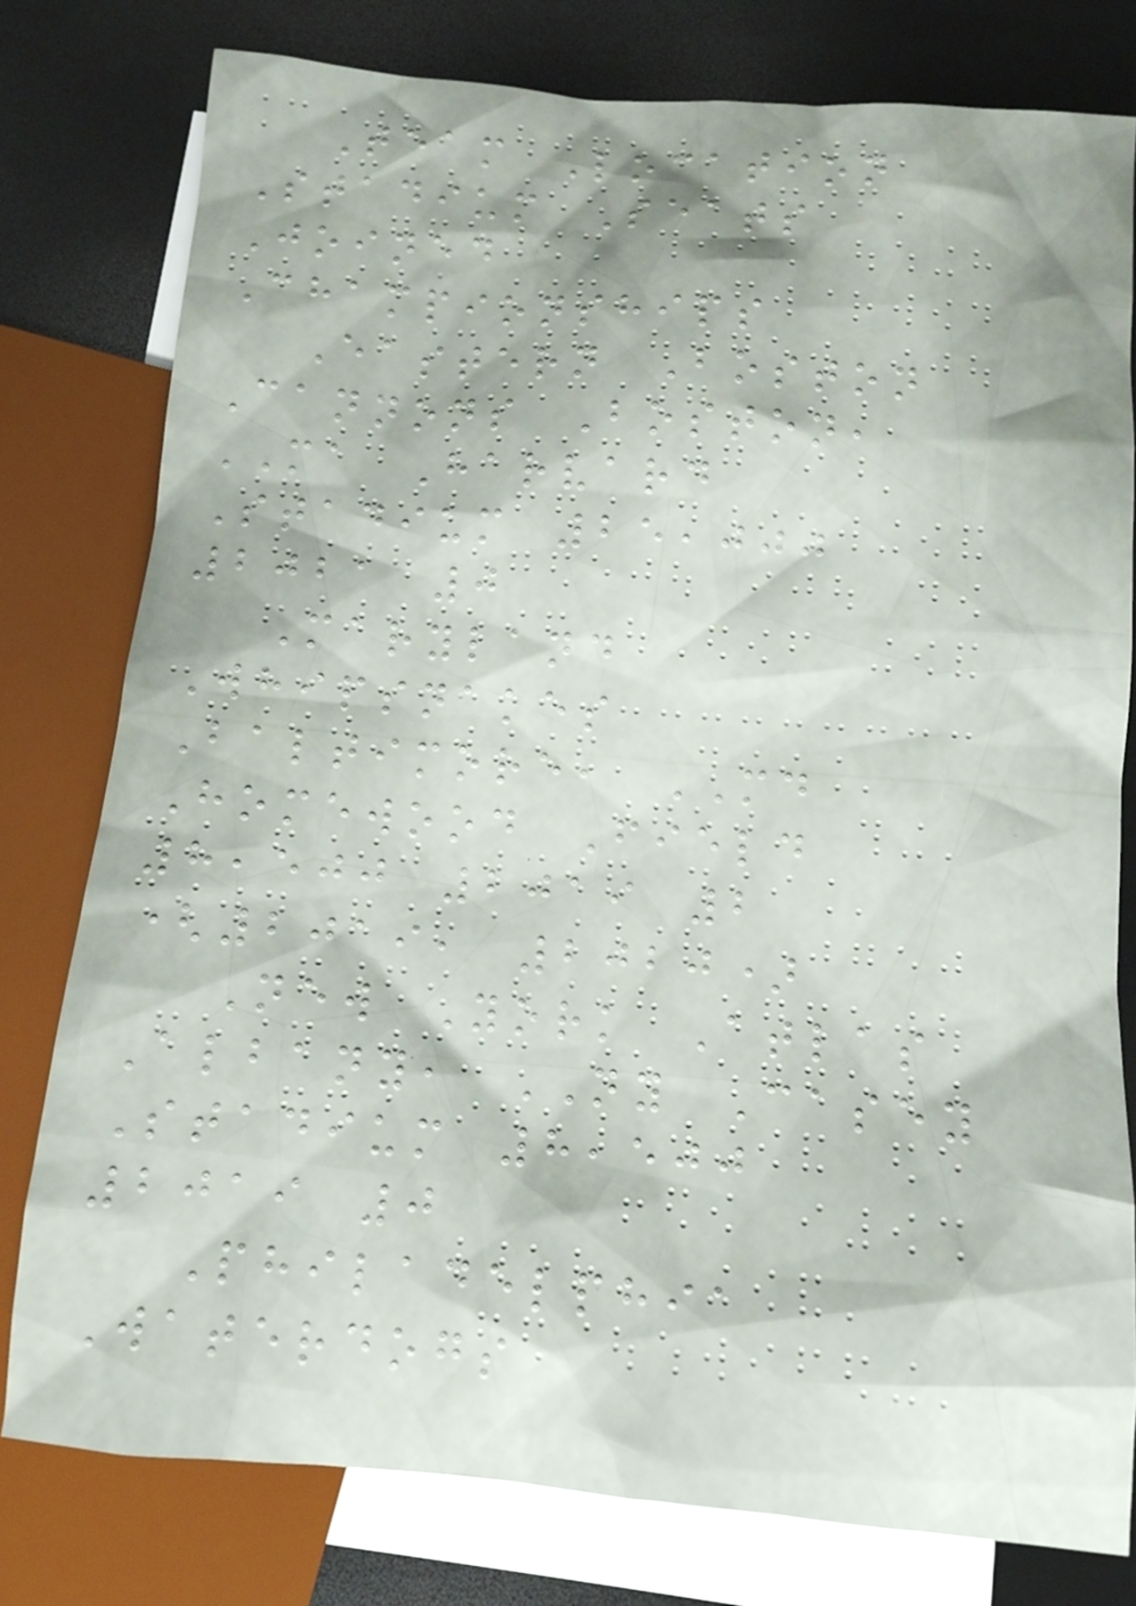Team Location
Stadium Seats
Joined
Championships
Eastern Boston
Cannons Boston,
MA Harvard
Stadium 25,000
2021 0
Maryland
Whipsnakes
Baltimore, MD
Homewood Field
8,500 2019 2
(2019, 2020)
New York Atlas
Albany, NY Casey
Stadium 8,500
2019 0
Philadelphia
Waterdogs
